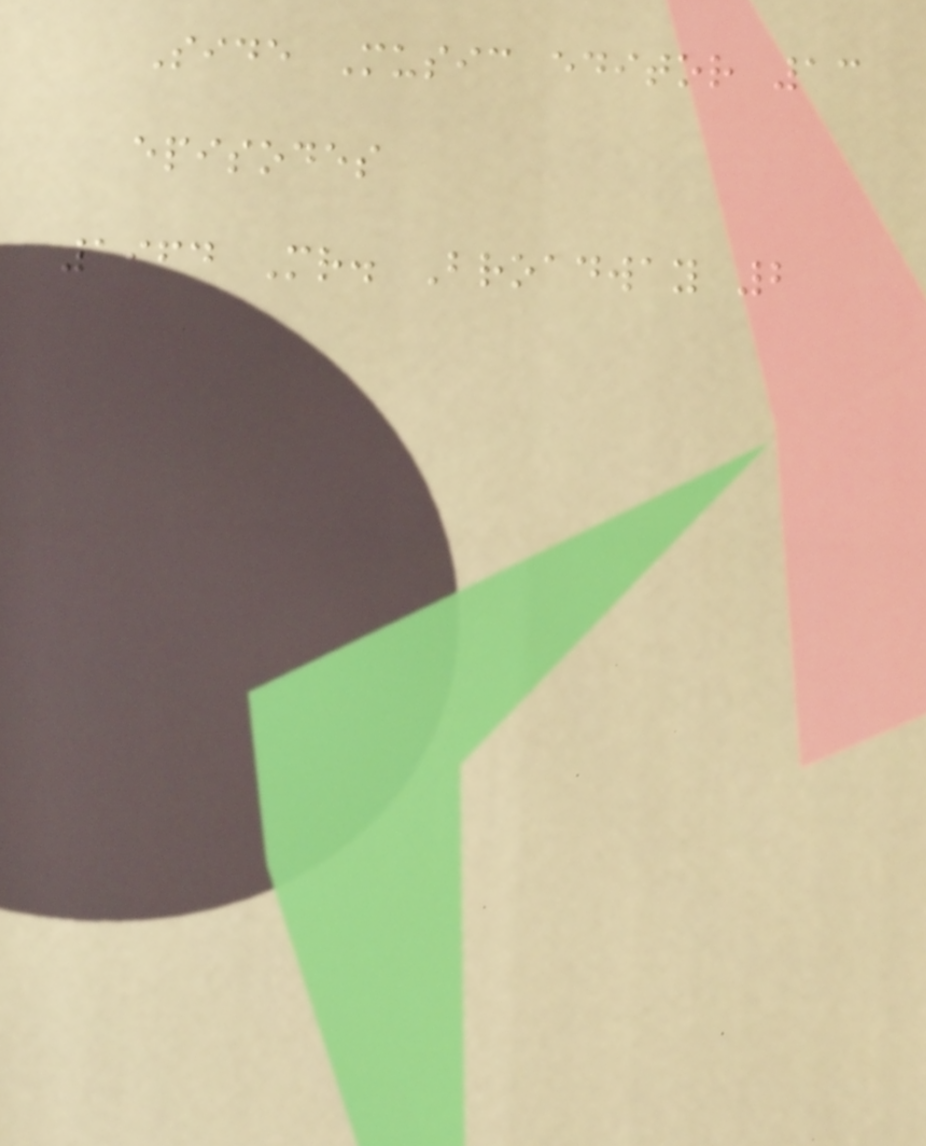Side Music editor 13
episodes
1964 Mr. Broadway 2
